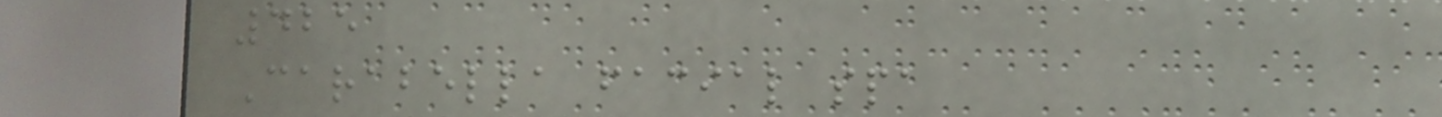425
Carabella facial spa
